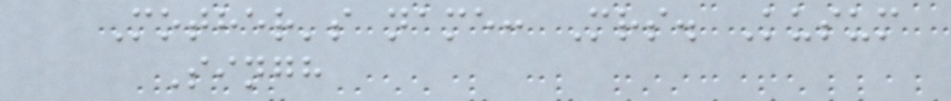Mother's name: Mrs. Kusum
Singh
